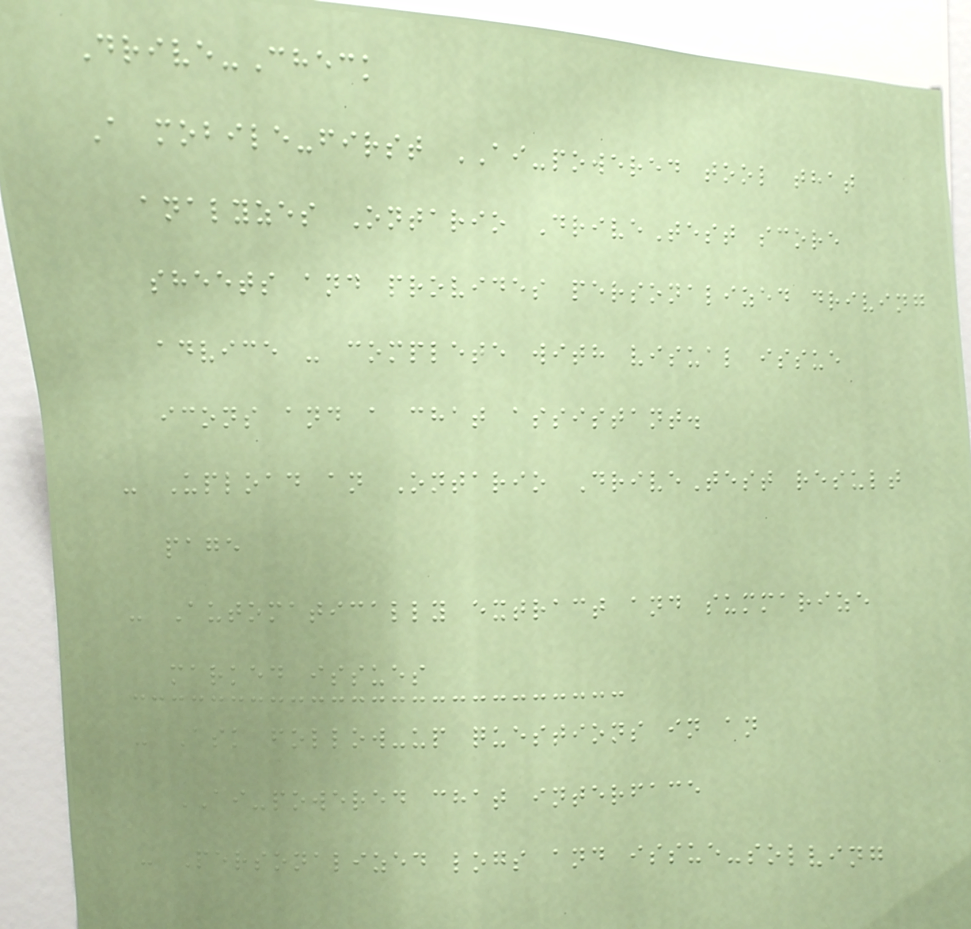Drive-Check
A mobile-first AI-powered tool that
analyzes Ontario DriveTest score
sheets and provides personalized driving
advice - complete with visual issue
icons and a chat assistant.
- Upload an Ontario DriveTest result
page
- Automatically extract and summarize
marked issues
- Ask follow-up questions in an
AI-powered chat interface
- Personalized logs and issue-solving
